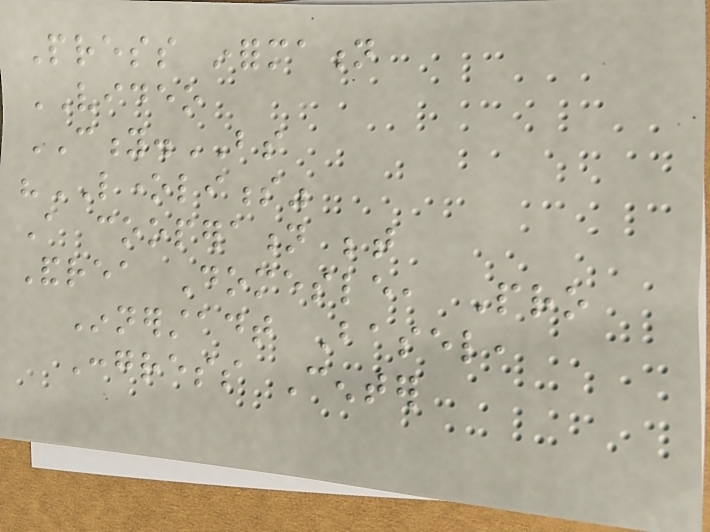Press information
VIDEO
CITY.BS
"LONELINESS"
A cooperation between
Andrea Domesle, Pro
Innerstadt Basel,
Congress Center
